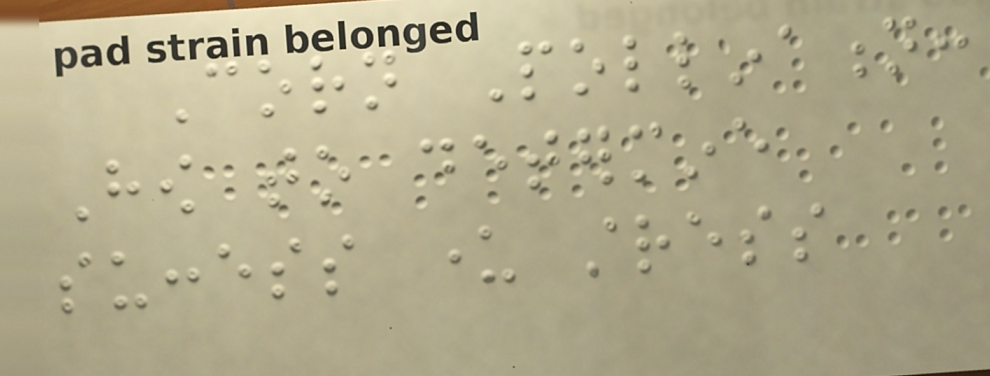Corn Pollination:
How to determine
success under stress
